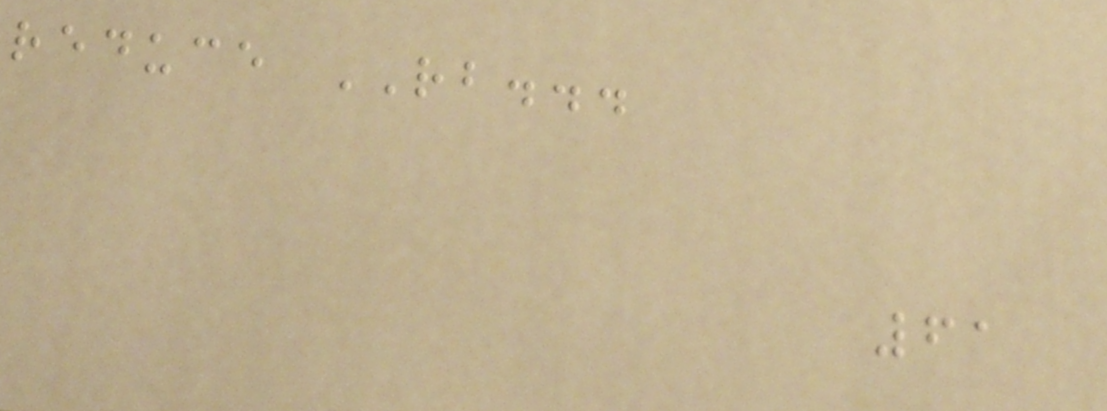reduce RB...
61
